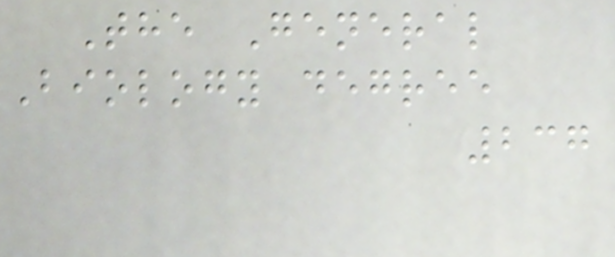The General
Biology degree
237
